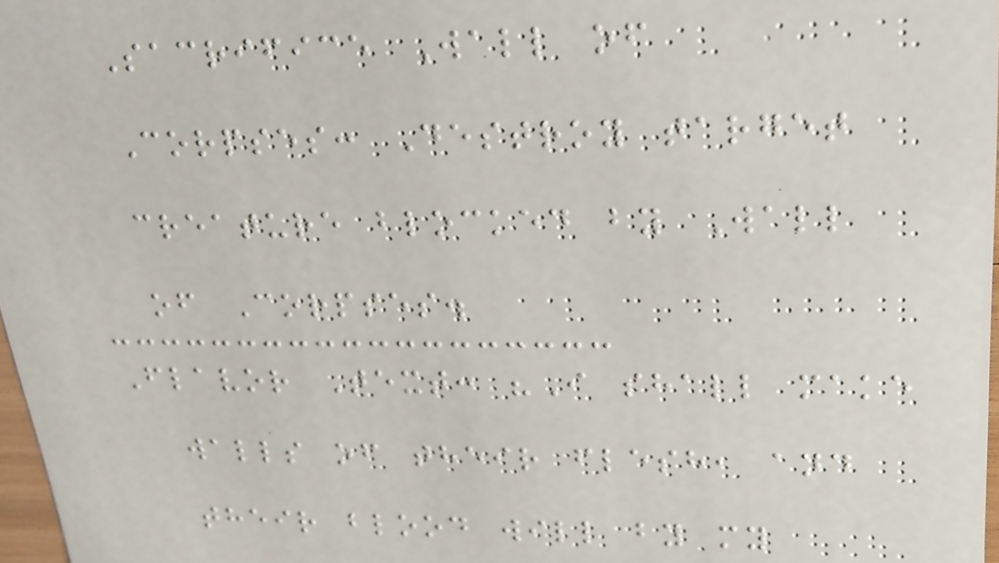Sacrifice Wall of
Corpses: Destroy target
creature blocked by Wall
of Corpses.
Flavor Text: "I shall make
walls of their flesh, and
their blood will by my
